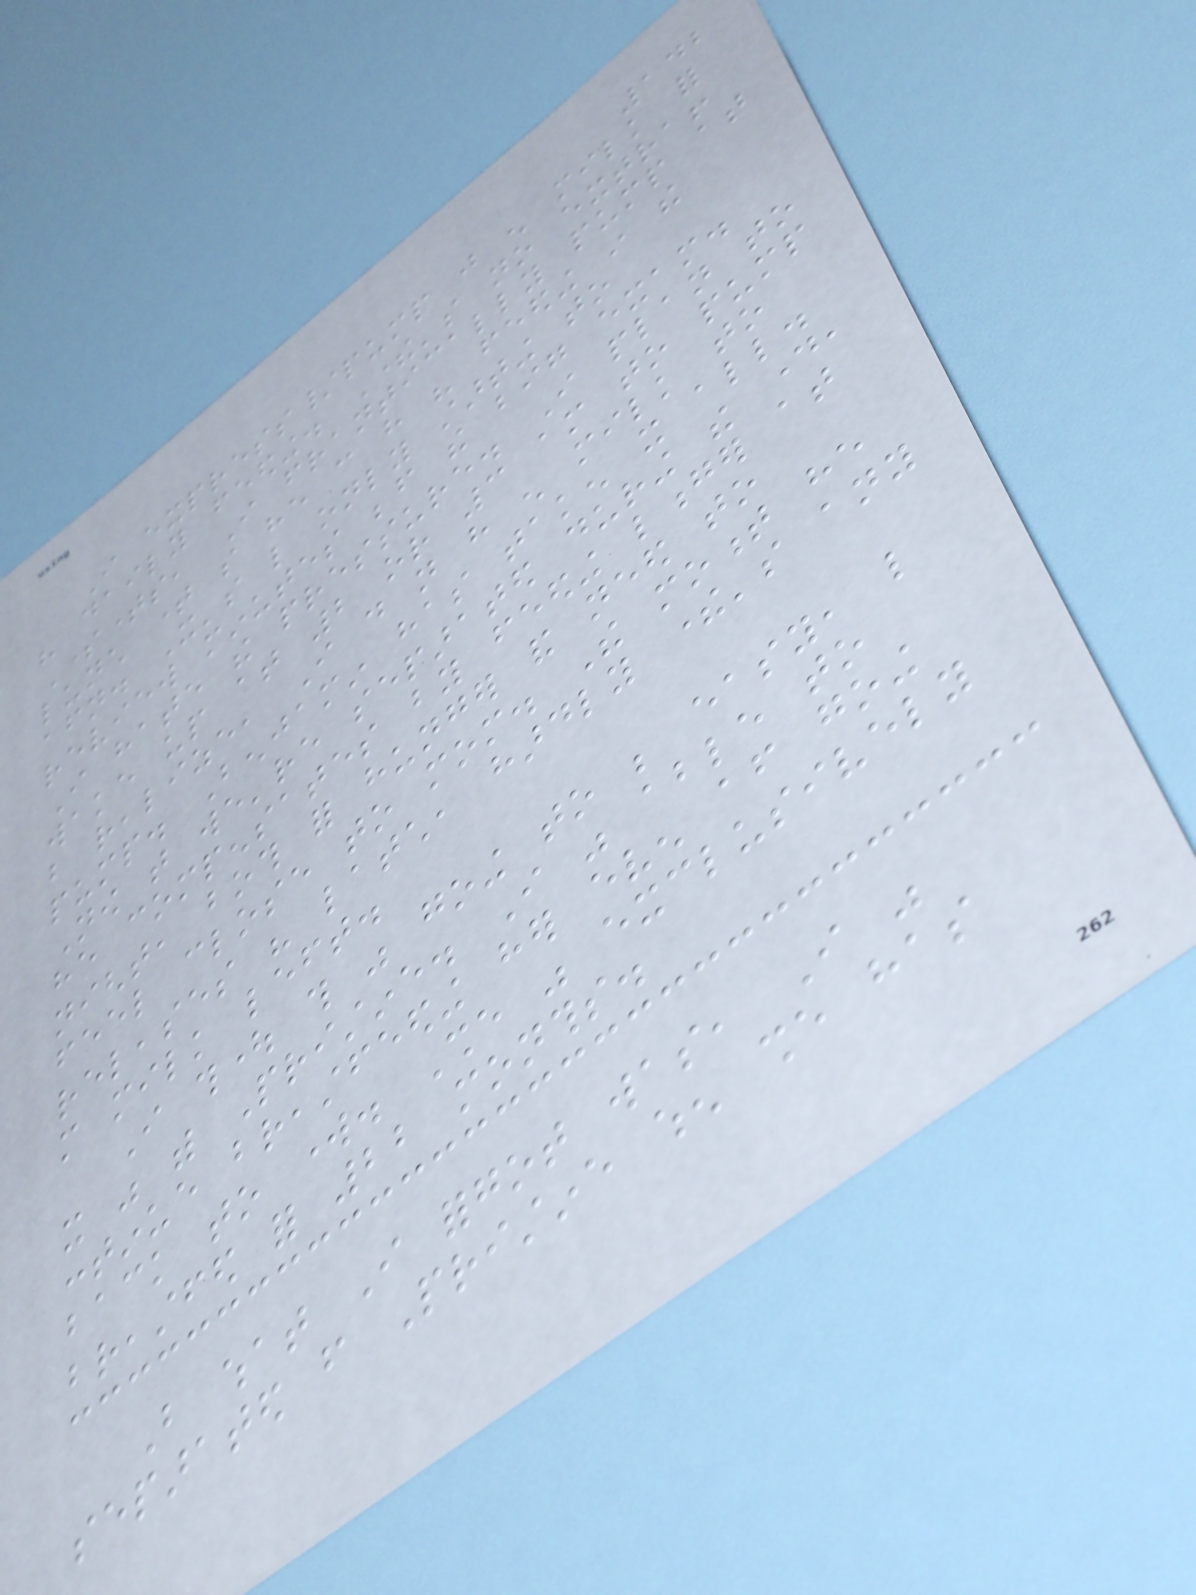142
I express/pump just enough milk for
his daily feeding. There's no extra!
Sometimes, I frantically pump at
lunch time so he can have his feeding in the
afternoon. It's like only starting to
review minutes before the big exam.
I hate the pressure. I plan to
wake up at 2 or 3 am to pump
but realize, I do not have enough milk to
pump. Benjamin has taken it all.
Now that we're separated during the day,
he compensates by feeding longer at
night, both for hunger and need to
feel close to mom. The moment he
releases his latch, hardly there's any
more milk left.
I thought this was going to be easy, like
it was with Pristine. I was able to
continue breastfeeding her even after going
back to work. She was exclusively
breastfed for 22 months.
But what I forgot was, I was
separated from Pristine when she has
